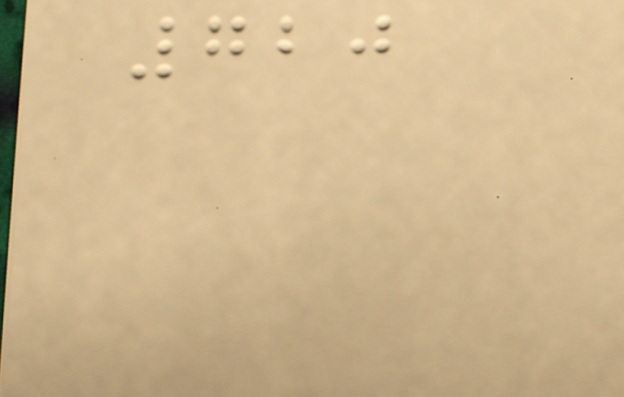720
